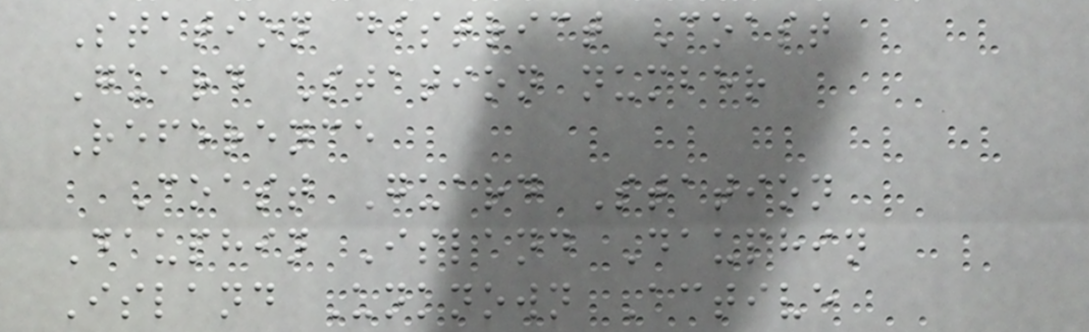Station district Coast
Guard Station number
Reference
Coast Guard Station
Dauphin Island Dauphin
Island Unknown Active
